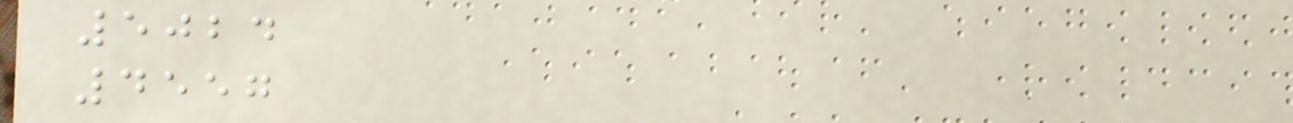5024
4557
